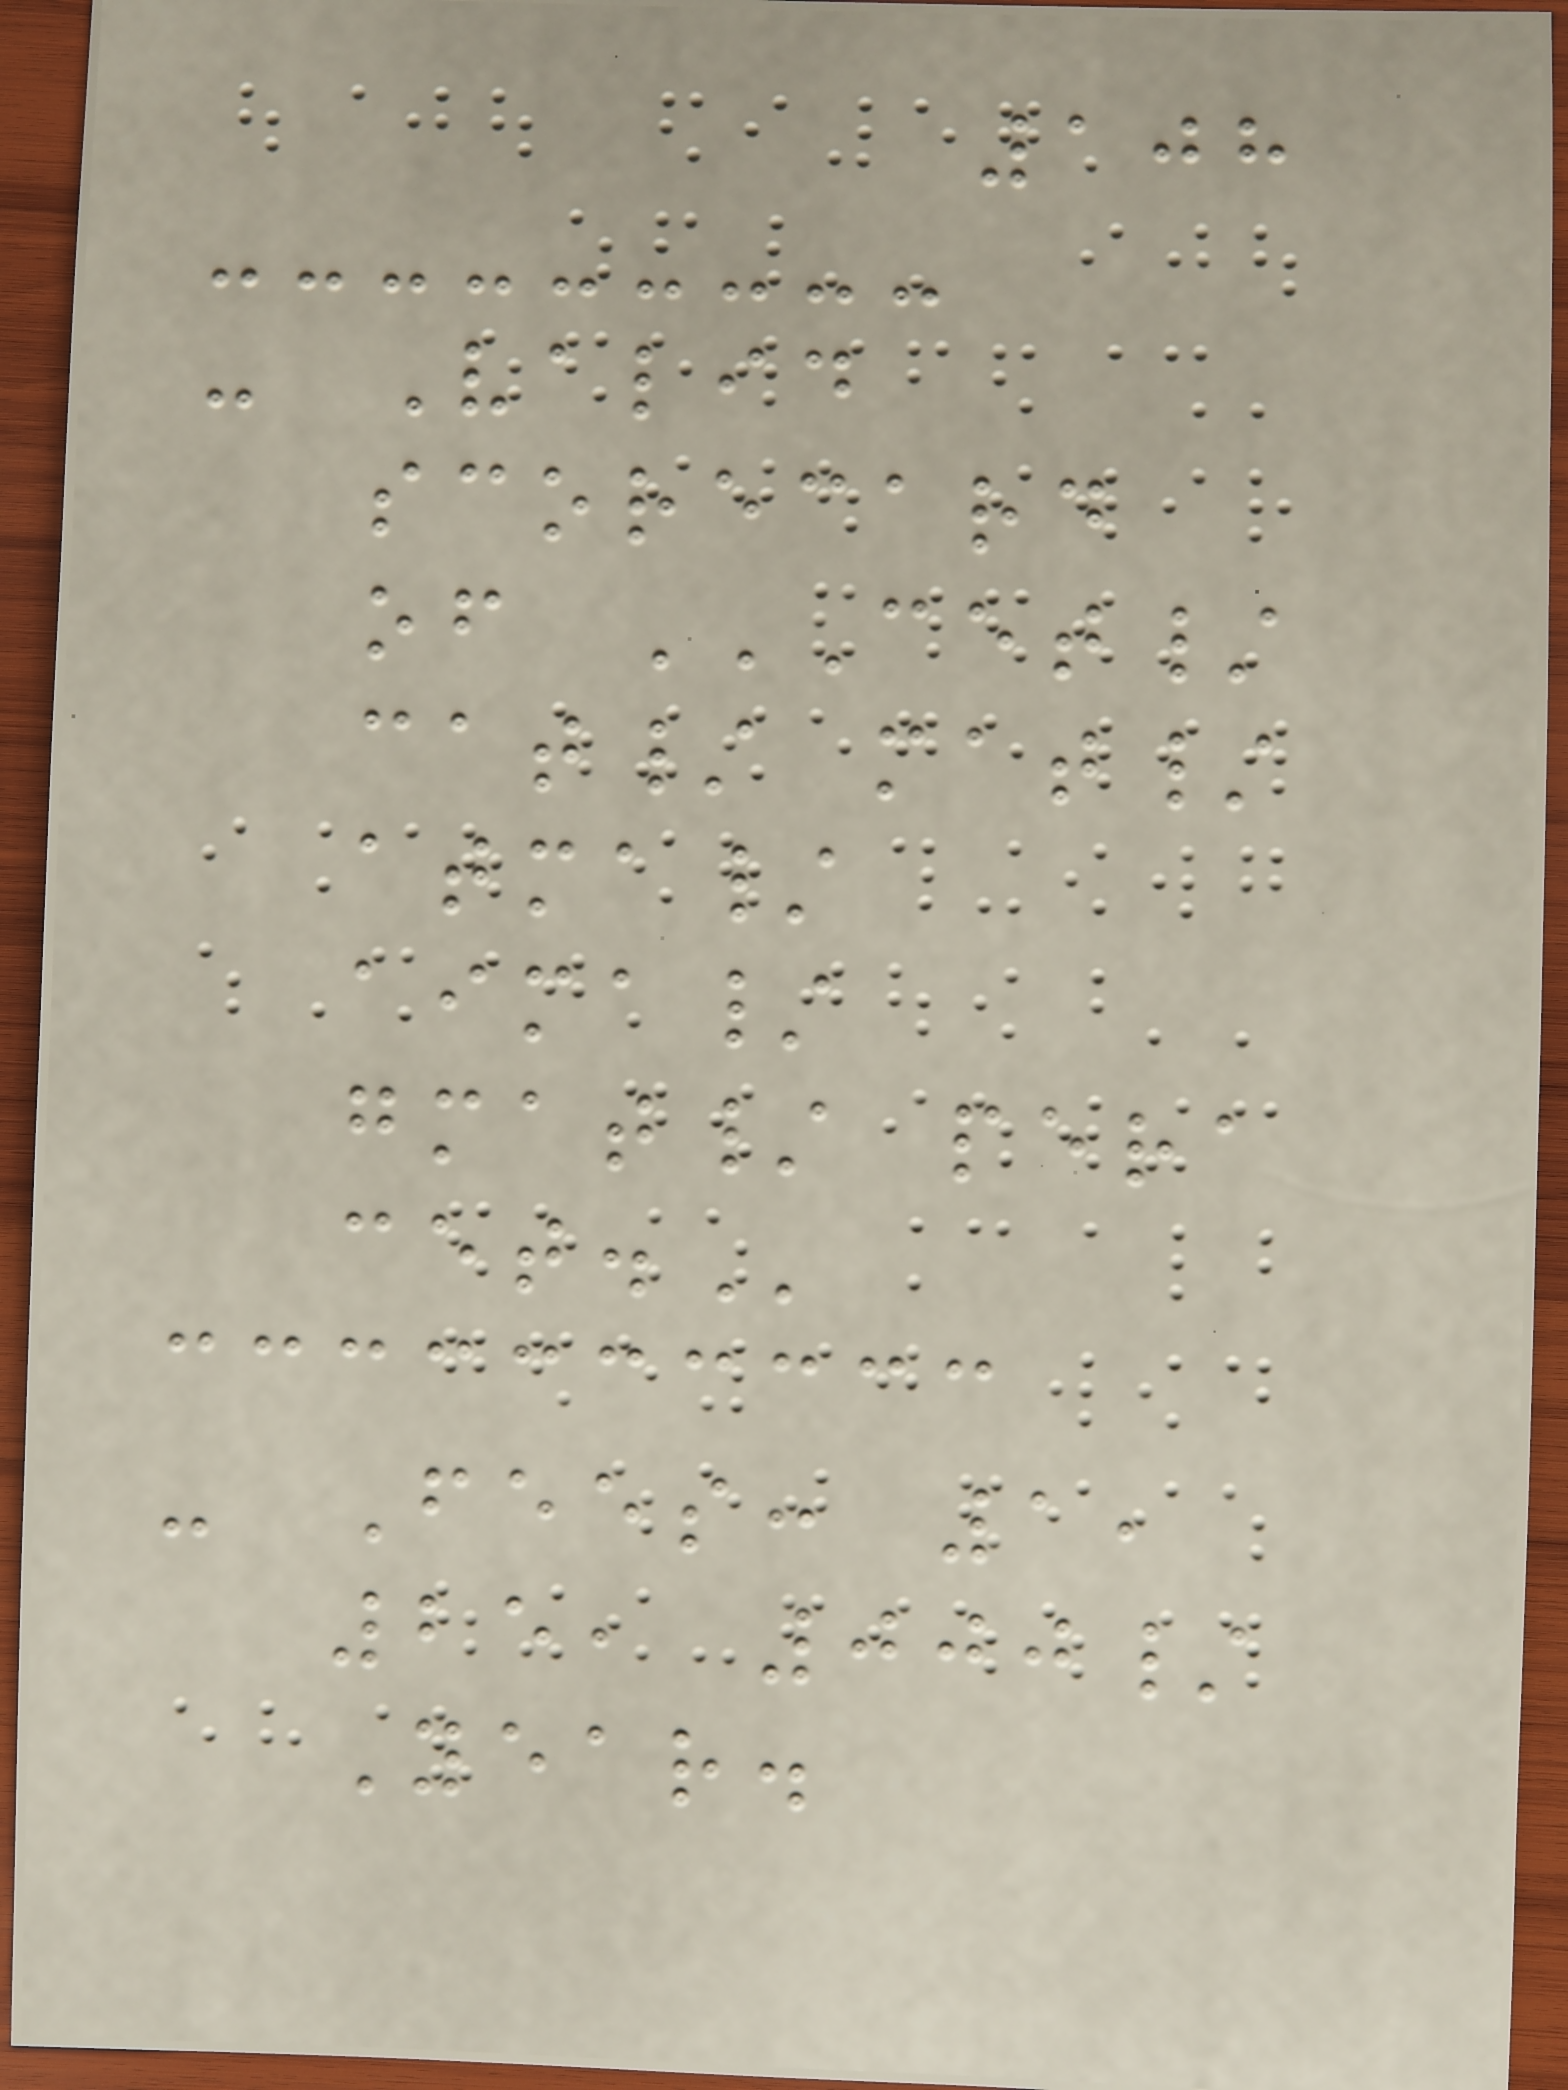108
- Valid
scorecard
of CET/
CAT/ MAT/
ATMA/
AIMA/
GMAT/ PERA
CET.
- Fees: 1,
25, 000/
Year.
